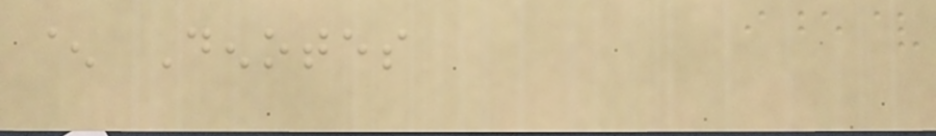^ Denotes
